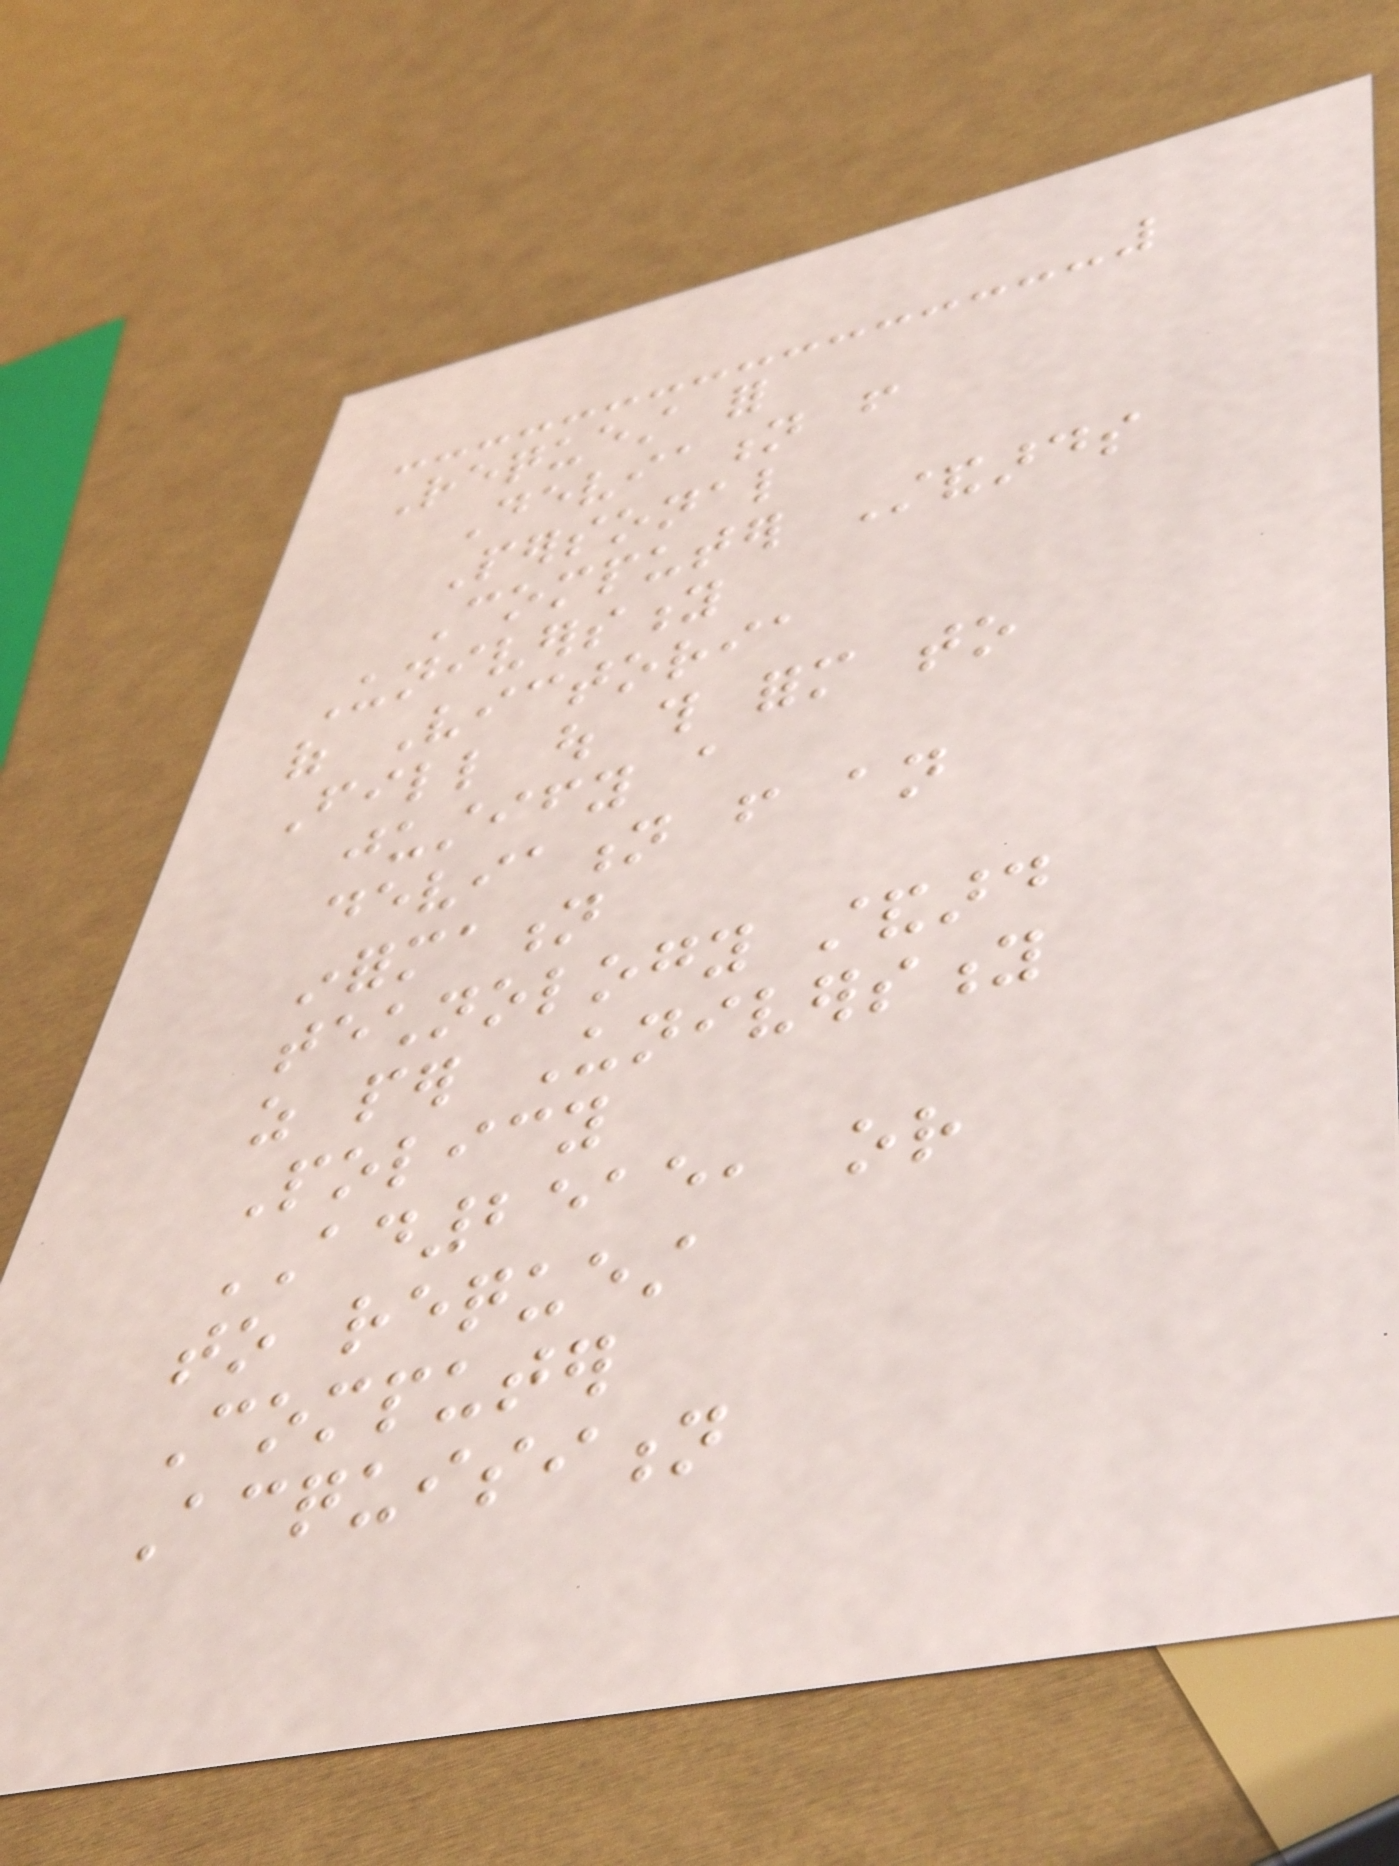Request for
Deviation from
Personal
Computer Standards
University
of Victoria
Fill out this form to
justify a
deviation from an
information
technology standard
as per University
Policy
AD2515, or
to request
Computer
Acquisition
